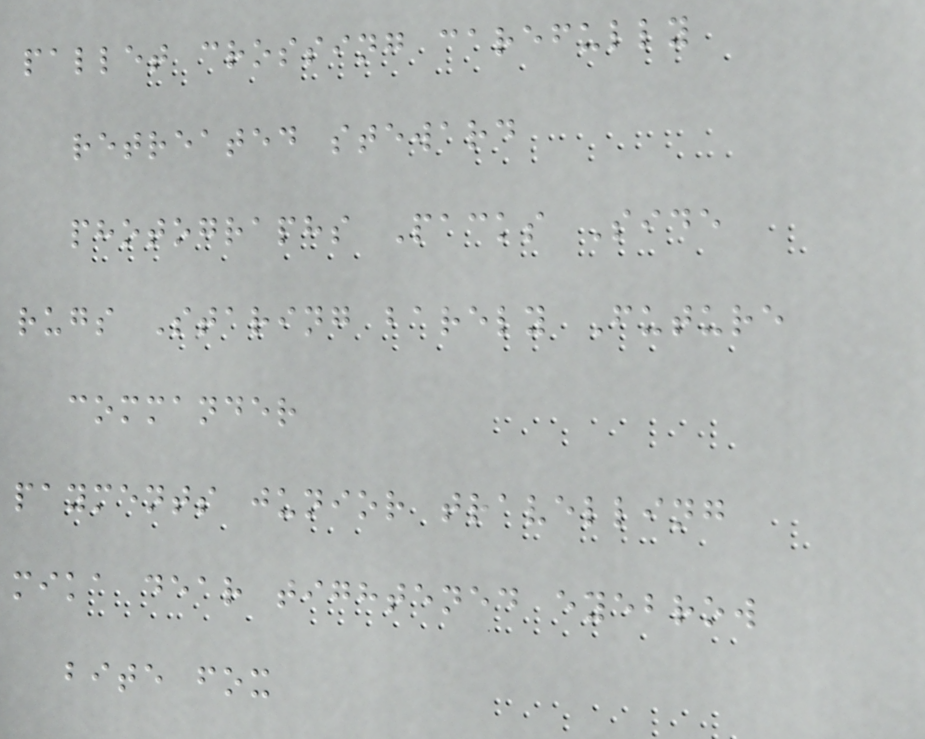pallet crossing carefully
retreated steward
photographs Packs Side
rugs Staring barely Future
commander
payments junior travelling
mika dear tightened eyebrow
bite fox
